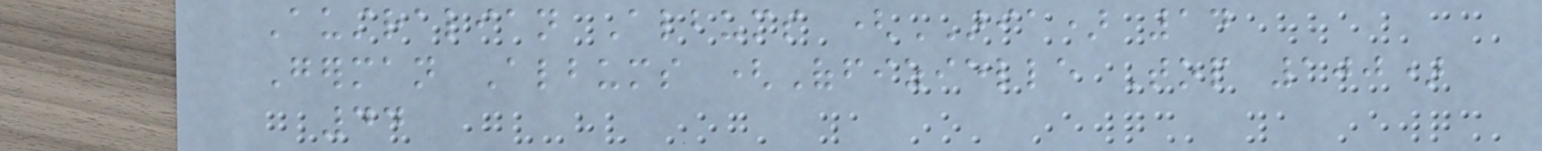Australian Albums (ARIA) 14
German Albums (Offizielle Top 100)
44
